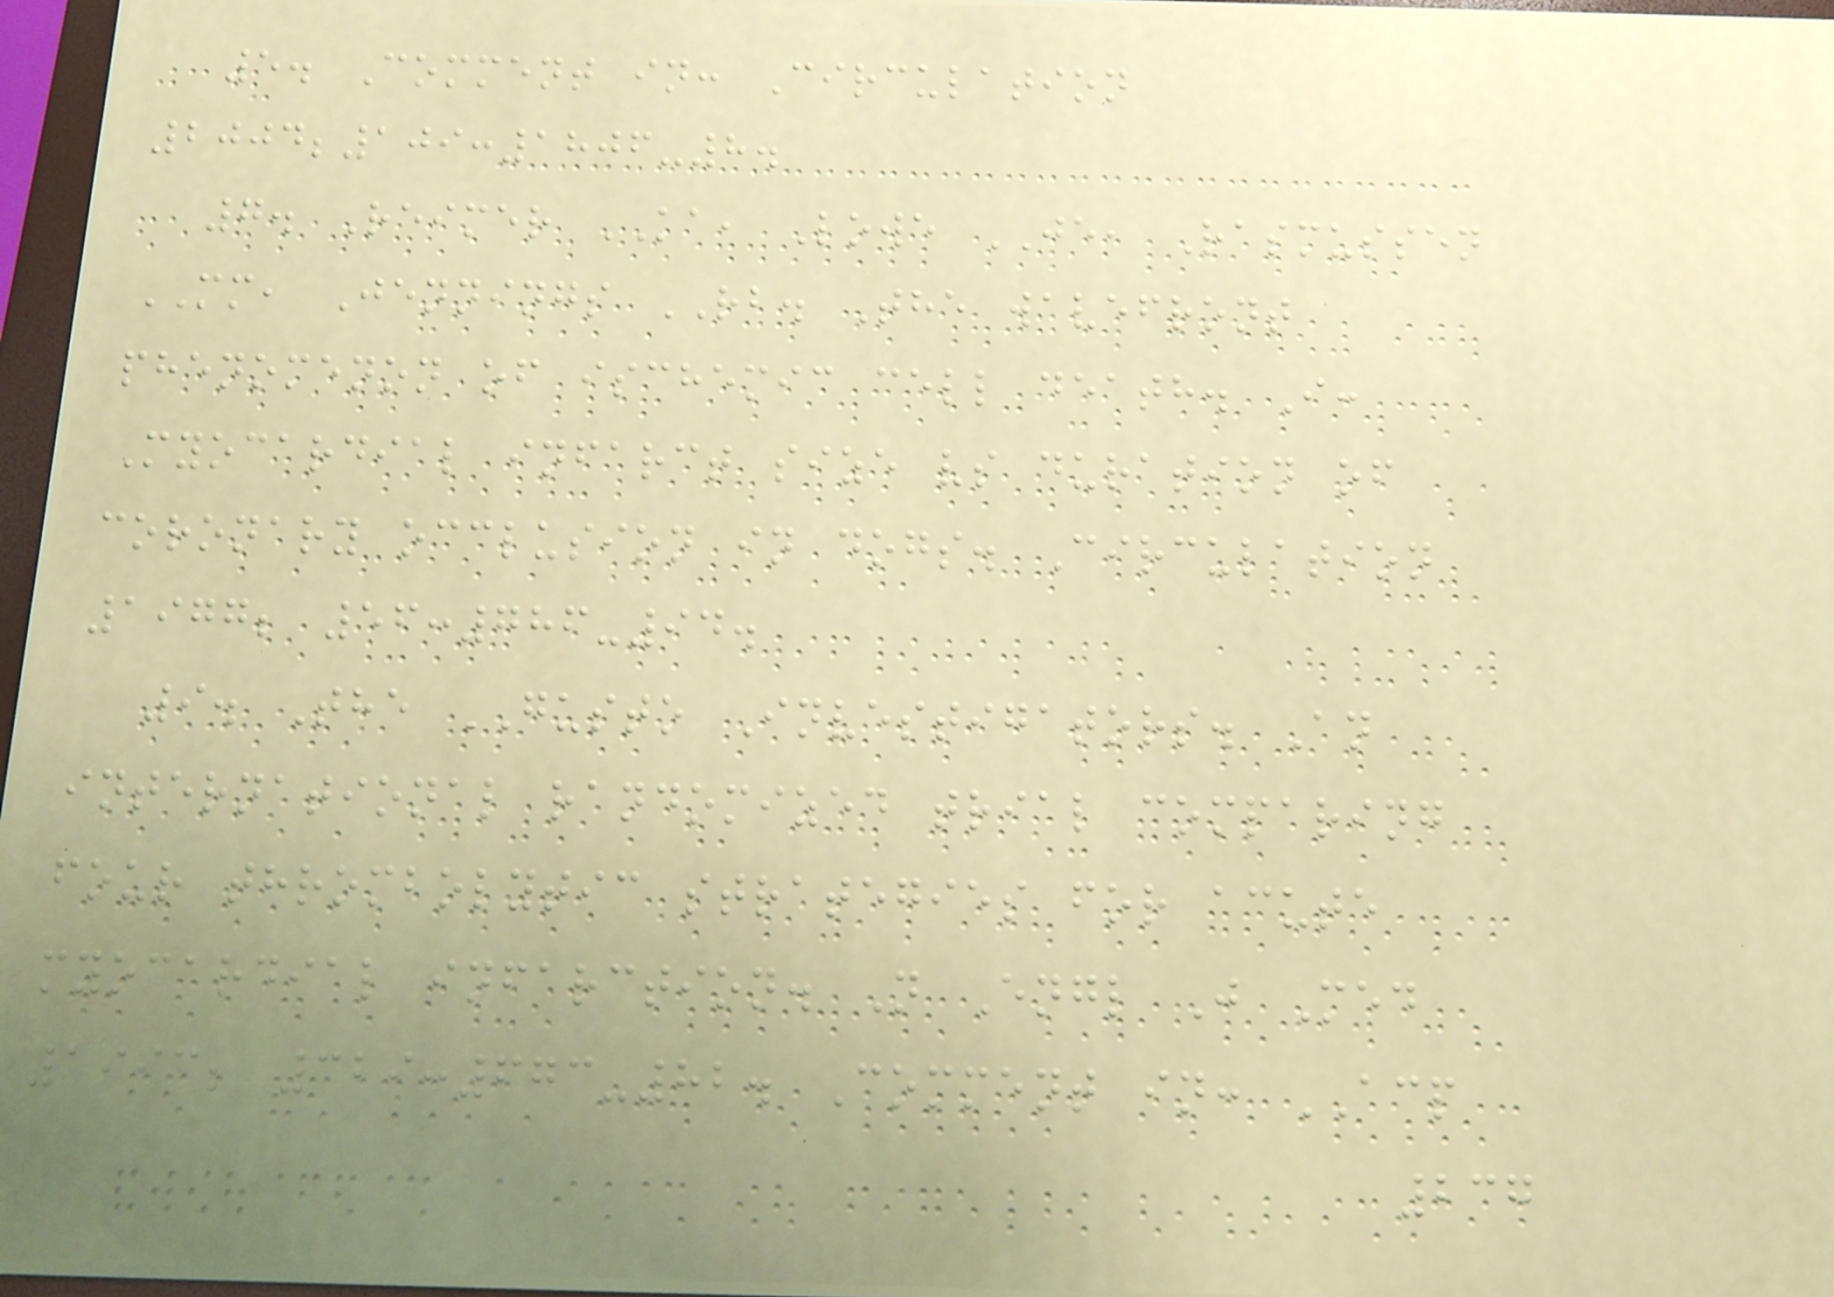5. Comment in: Circulation
2004;109:1806-8.
7. Reimer KA, Lowe JE, Rasmussen
MM, Jennings RB. The wavefront
phenomenon of ischemic cell death. I:
Myocardial infarct size vs duration of
coronary occlusion in dogs. Circulation
1977; 56:786-94.
9. The GUSTO Investigators. An
international randomized trial comparing
four thrombolytic strategies for acute
myocardial infarction. N Engl J Med
1993; 329:673-82. Comment in: ACP
237
